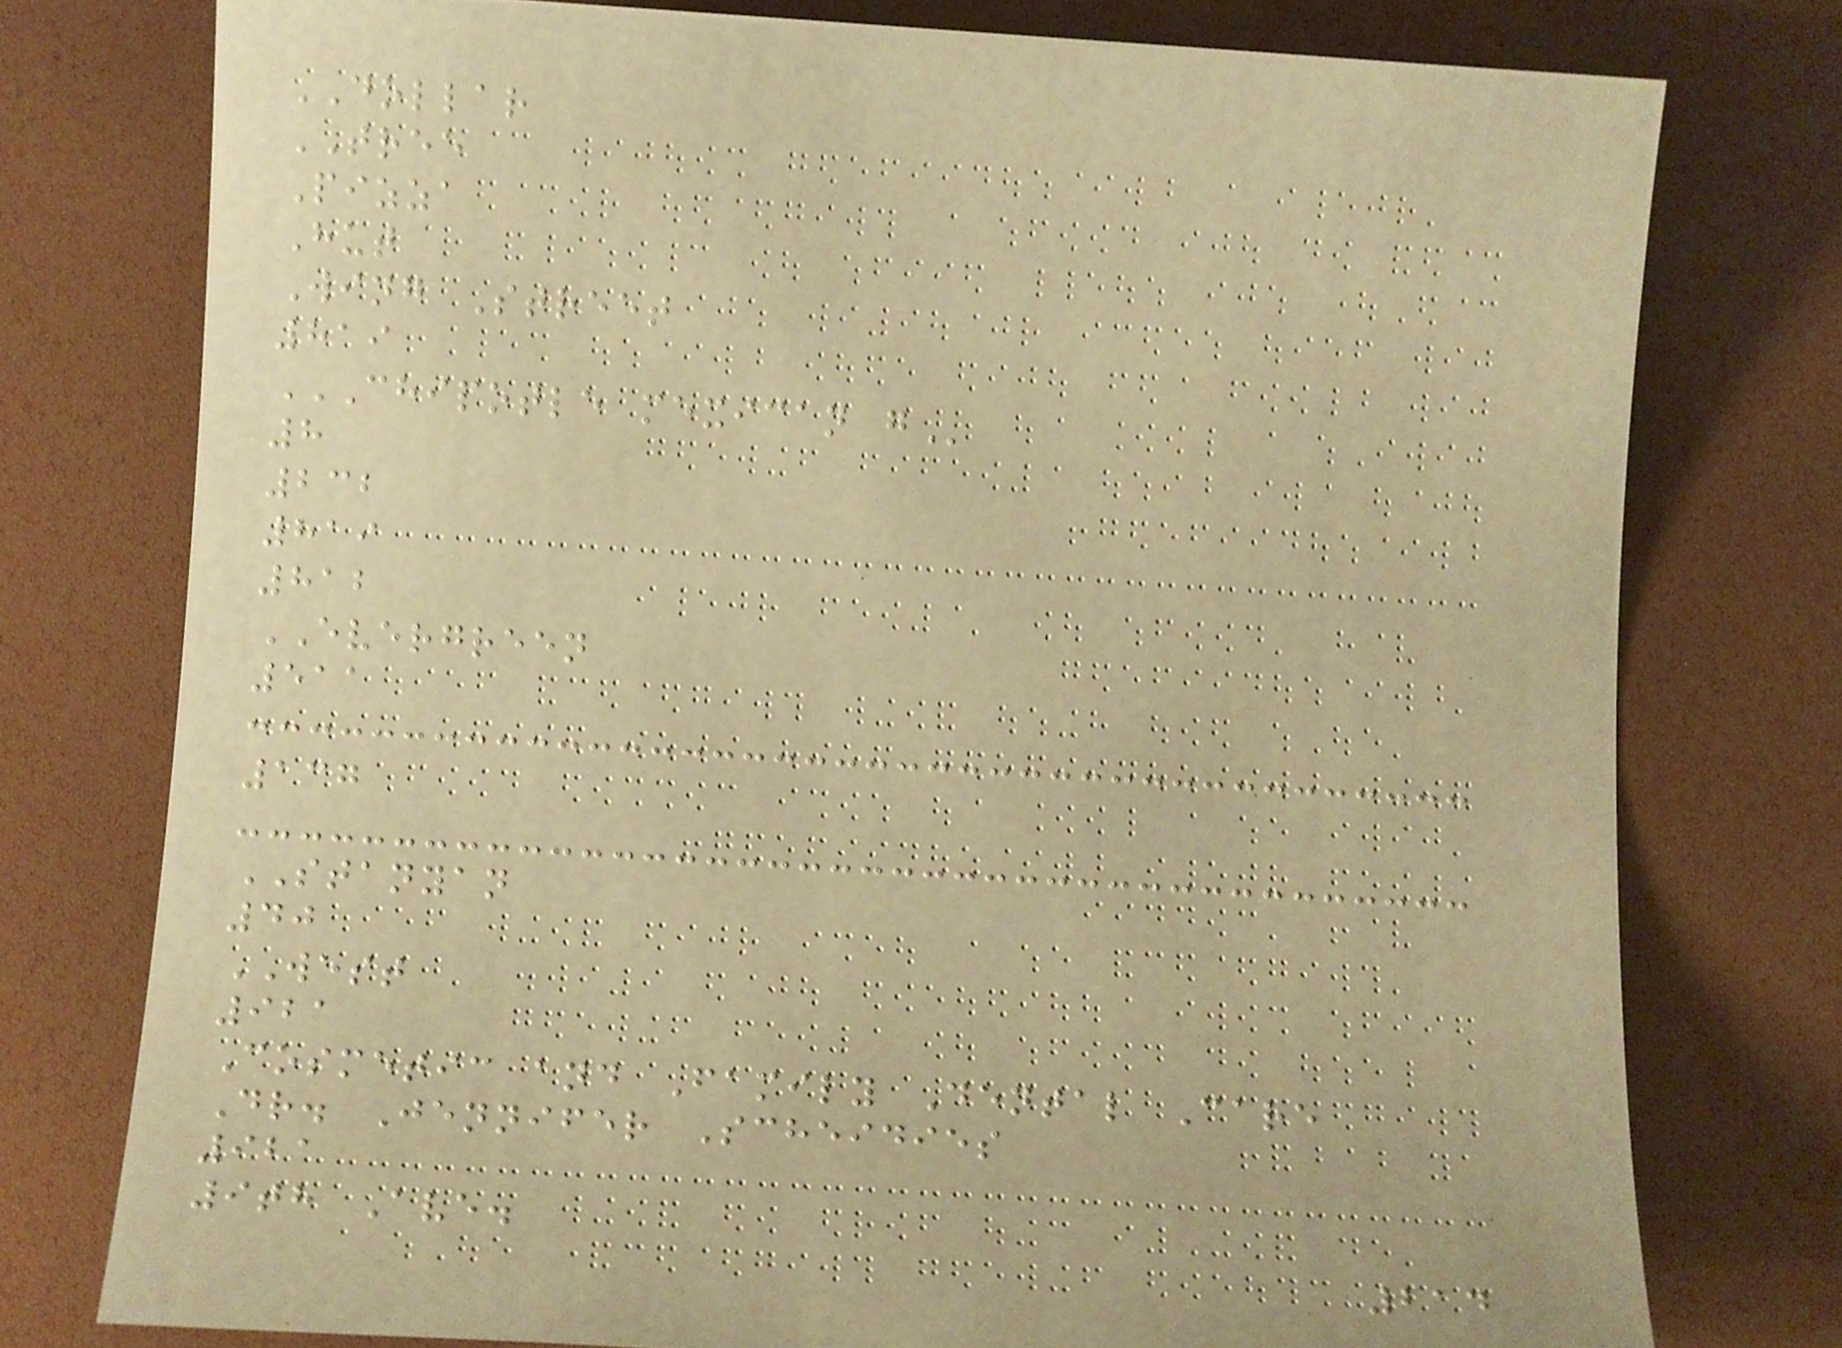DOLLAR
TREE
Pizza
Hut
Wing Street
819
CHIPOTLE MEXICAN G
8
232
819
812
EVERGREEN
511
137
STANYAN
40
WEST
921
Cosmetic and Family Dental Care
Dr. Jennifer Scheidies
921
9th Ave.
214
